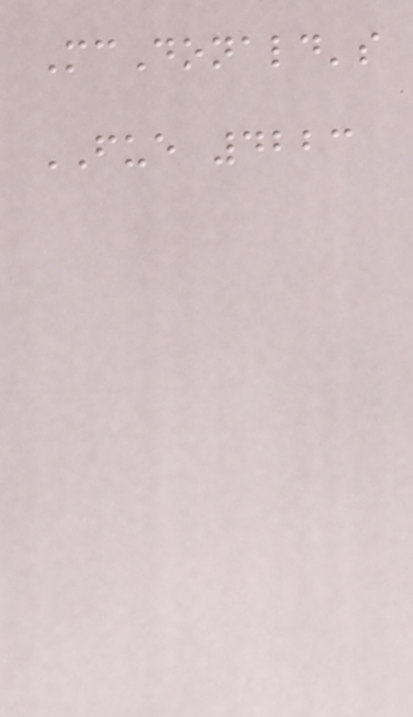McDonald's
FUE 4223
